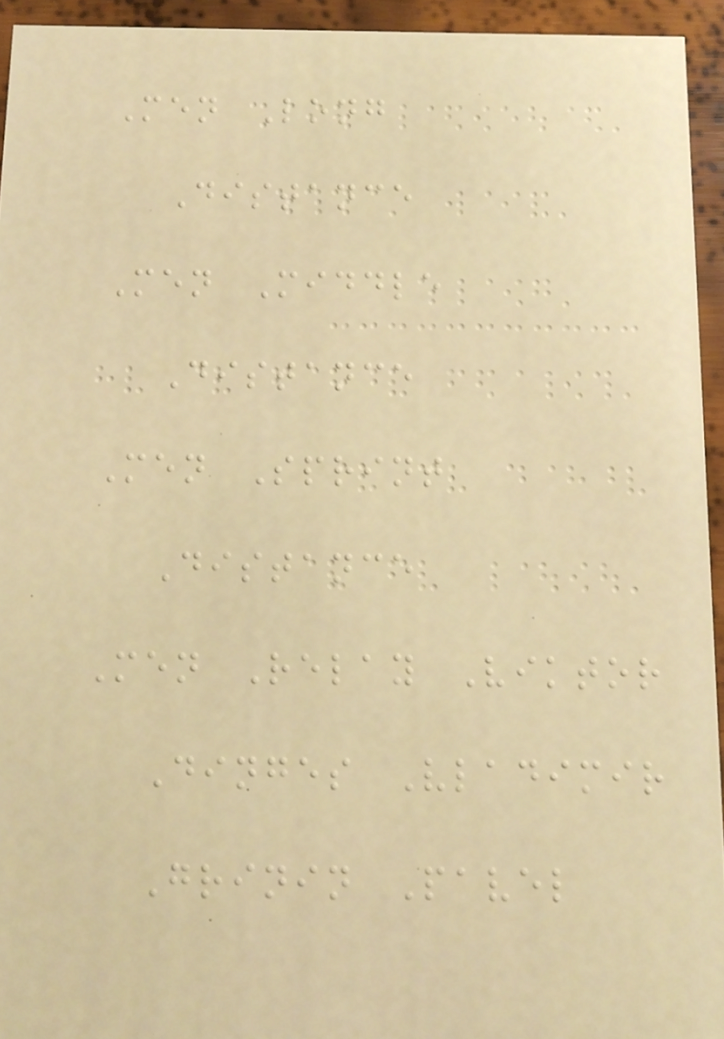Men Long
Distance
Men Middle
Distance
Men Sprint
Distance
Men Relay Viktor
Dinges Vladimir
Grinin Pavel
